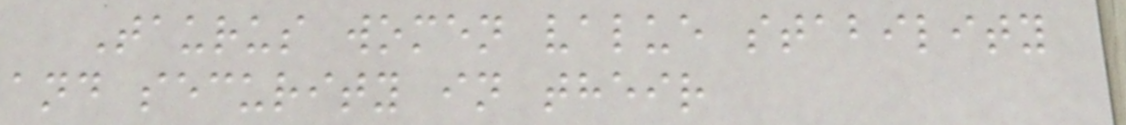Taurus women value stability
and security in their
